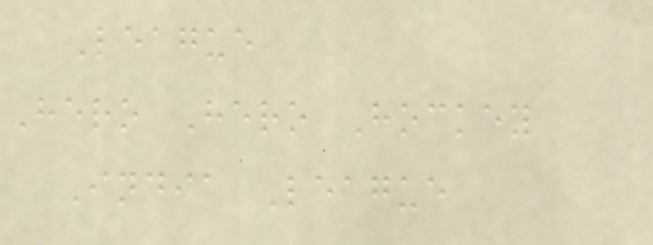League
Hero Hero Hockey
India League
